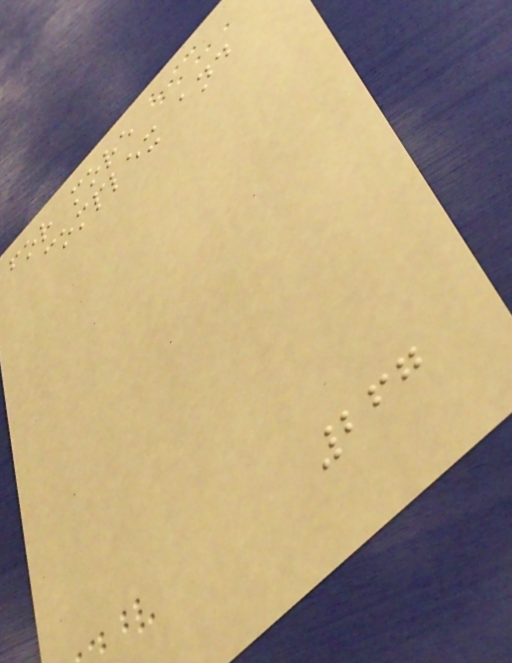for more
complex and
267
